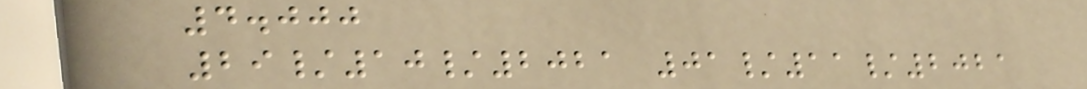4.000
29/10/2021 01/11/2021
